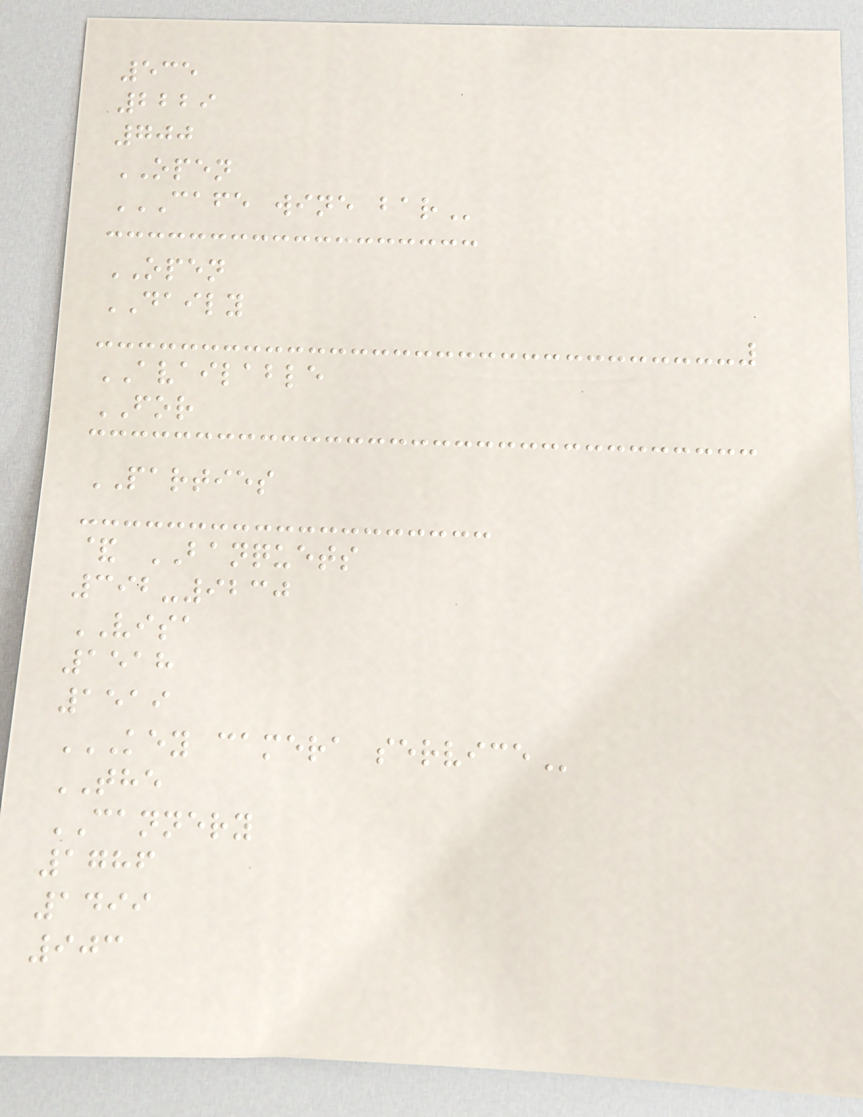535
2229
700
OPEN
CAFE WINE BAR
OPEN
DAILY
AVAILABLE
FOR
PARTIES
& BANQUETS
392-9230
VISA
1518
1519
KEY CAMERA SERVICE
THE
CANNERY
1786
1499
903
